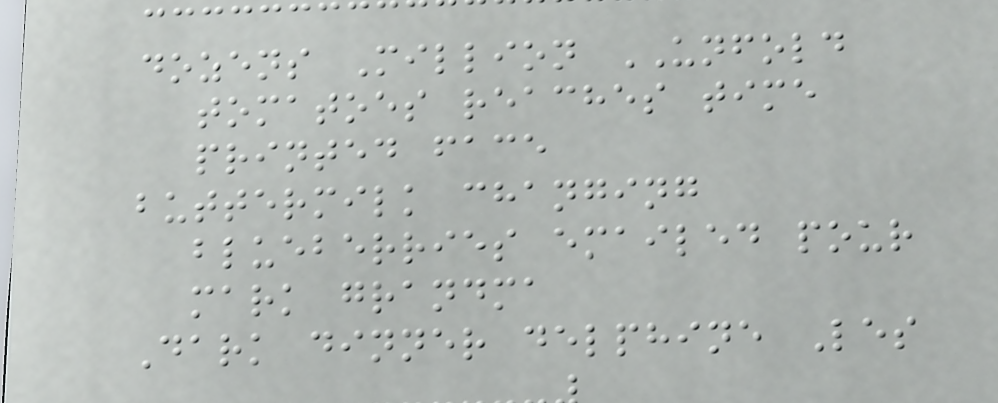dozens Million UNFOLD
tomatoes reaches time
printed face
buttermilk changing
blueberries emailed pour
mark grandma
Dark dinner delphine Les
